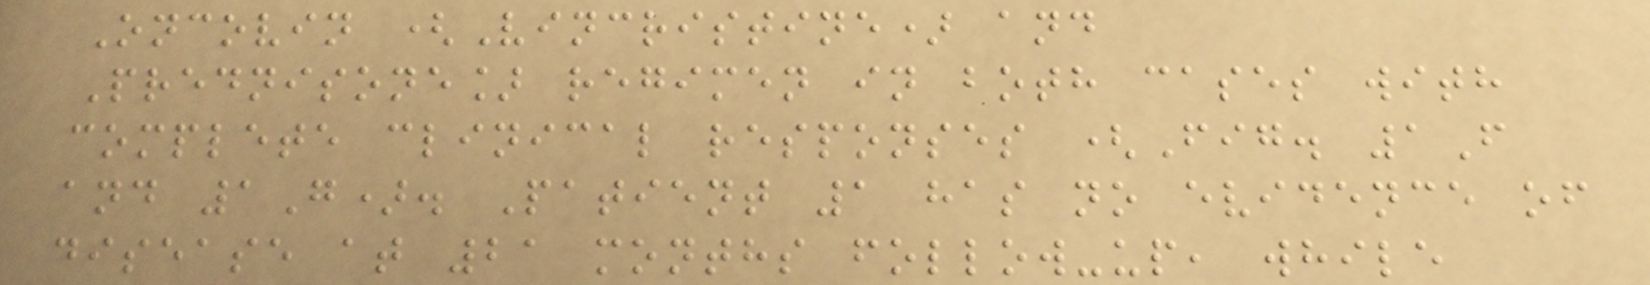Oncovin (Vincristine) and
Prednisone] regimen in both cases with
complete clinical responses (Fig. 1F
and 1G). Patient 1 has no evidence of
disease at 21 months follow-up, while
